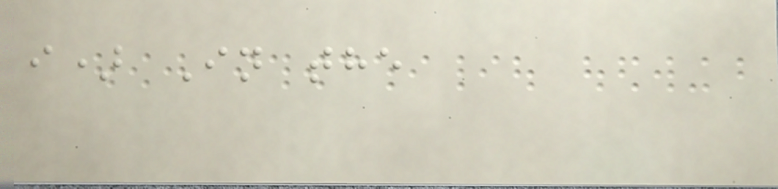i) In the
